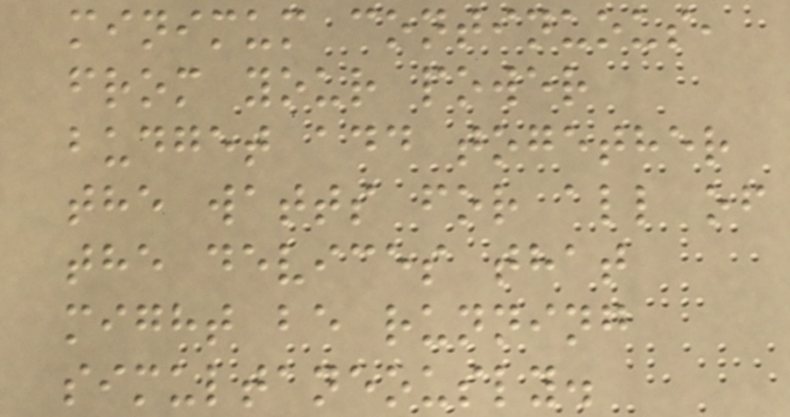minimum continuous,
from your power
budget add together
the watts for all of
the devices that
might be running
simultaneously.
